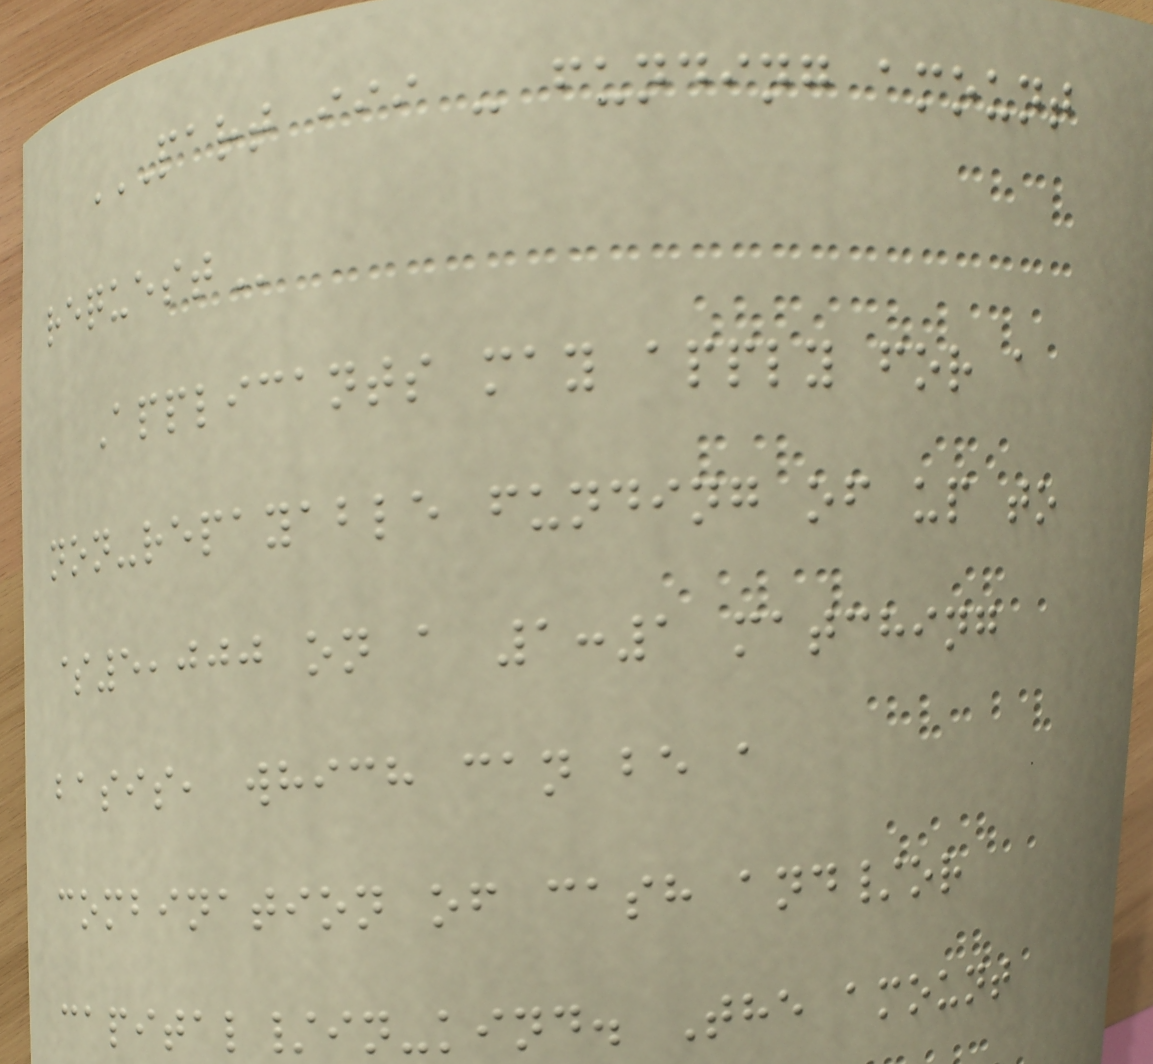PART III - FUNDING AMOUNT
REQUEST
Applicants may apply for a
non-repayable funding of up to
$5,000 on a 1:1 matching
basis, which can be a
combination of cash and/or
capital/in-kind. The amount
